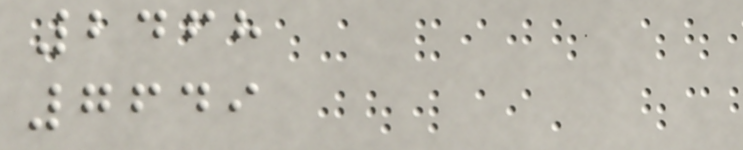2468
7649
